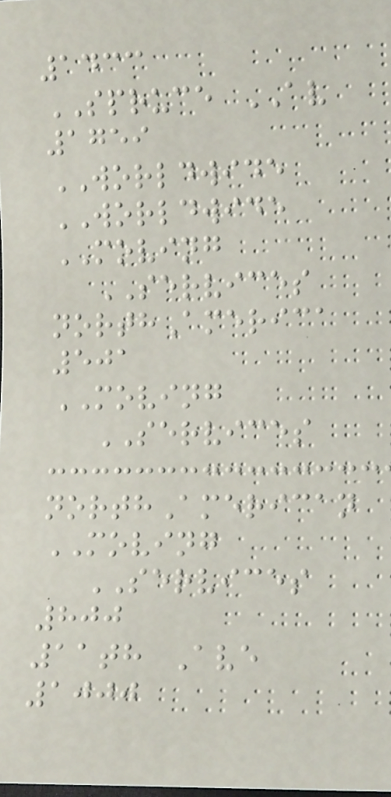1433
SPRUCE AV
1759
WORLDWIDE
WORLDWIDE
MOVING
SERVICES
northAmerica
501
MOVING
SERVICES
northAmerican
MOVING
SERVICES
800
11th Ave
1000
